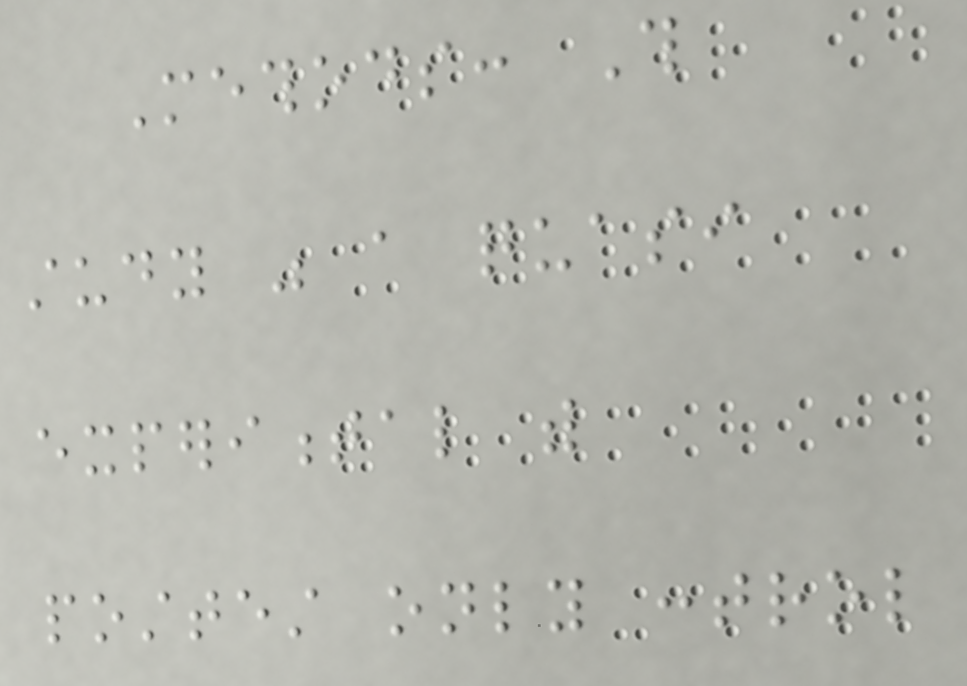Methods: This
study was a quasi
experimental with
posttest only control
